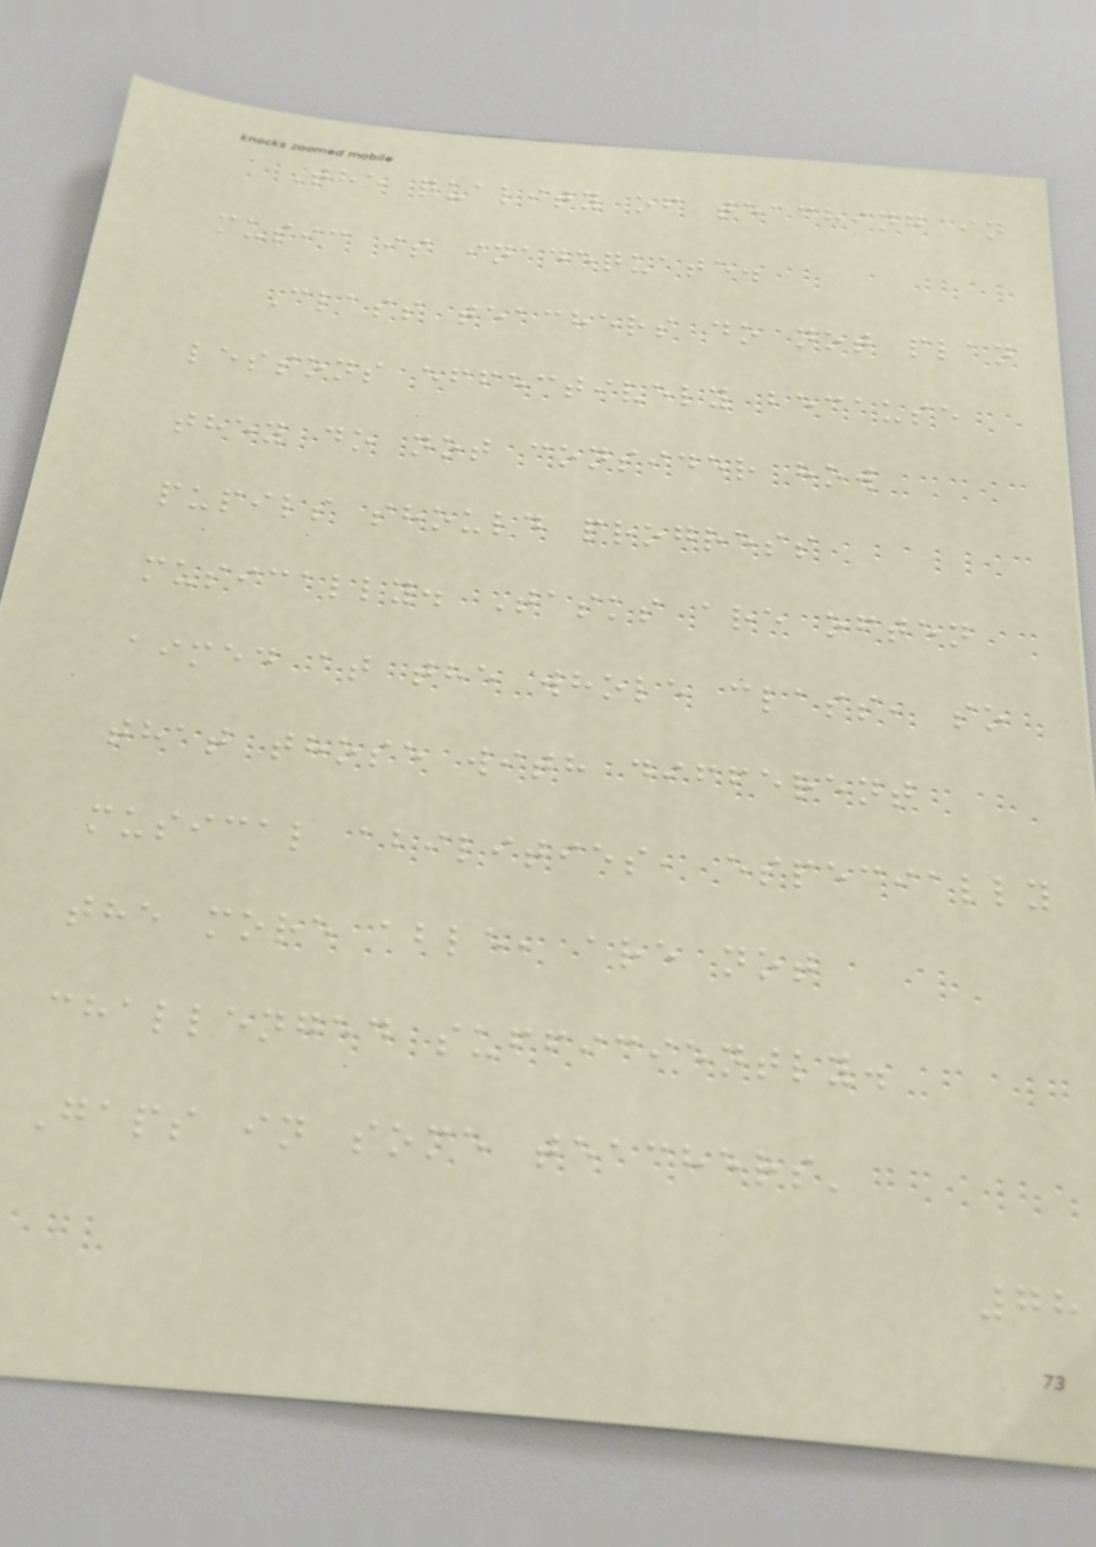The quality of teaching in
music is inadequate.
Class teachers do not plan
lessons effectively because
they do not consider how
pupils should progress
musically. Tasks are often
aimed at the whole class, so
that those with different
musical abilities, especially
the more able, are not
challenged sufficiently.
Gaps in some teachers'
78
